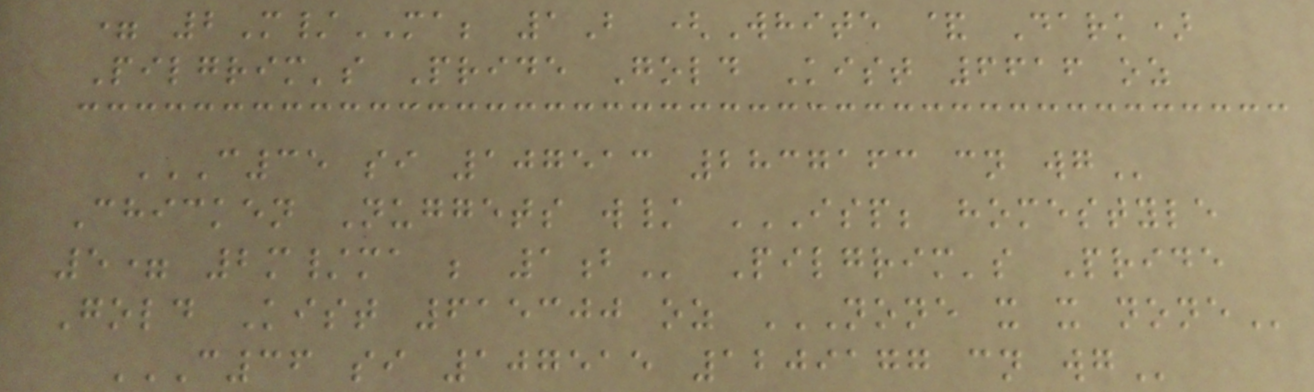= 2M/MA; 1B (White & Dark)
Pilgrim's Pride Gold Kist 6616 oz
C35 SI 107513 2837163 CN WG
Chicken Nuggets w/ ISP; HOMESTYLE
5= 2M/MA ; 1B Pilgrim's Pride
Gold Kist 615300 oz NONE X X NONE
C36 SI 107515 1209177 CN WG
